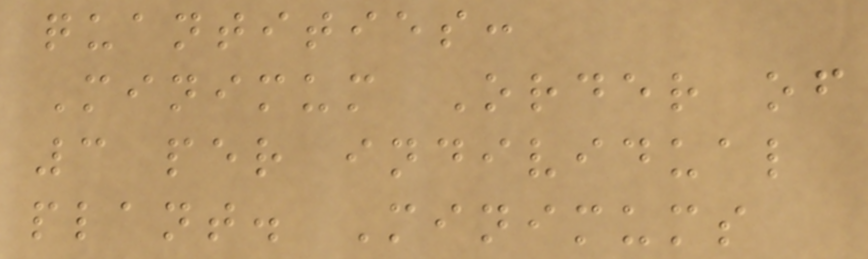quantities:
Minimum Order of
3 per individual
plant. Minimums
